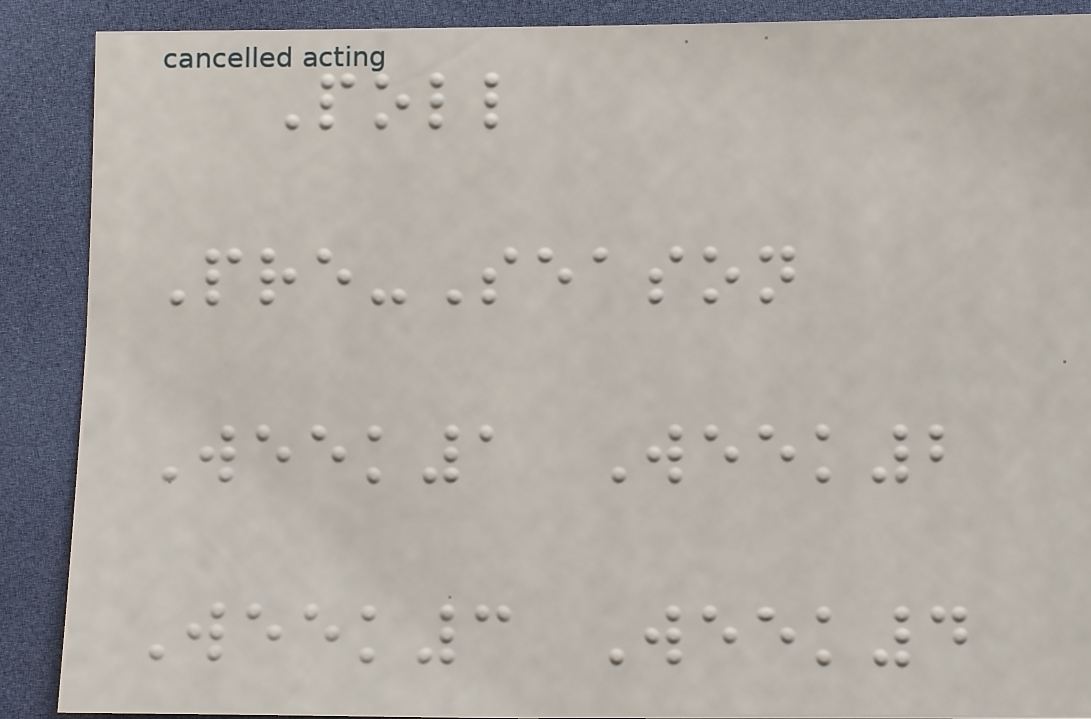Poll
Pre-Season
Week1 Week2
Week3 Week4
